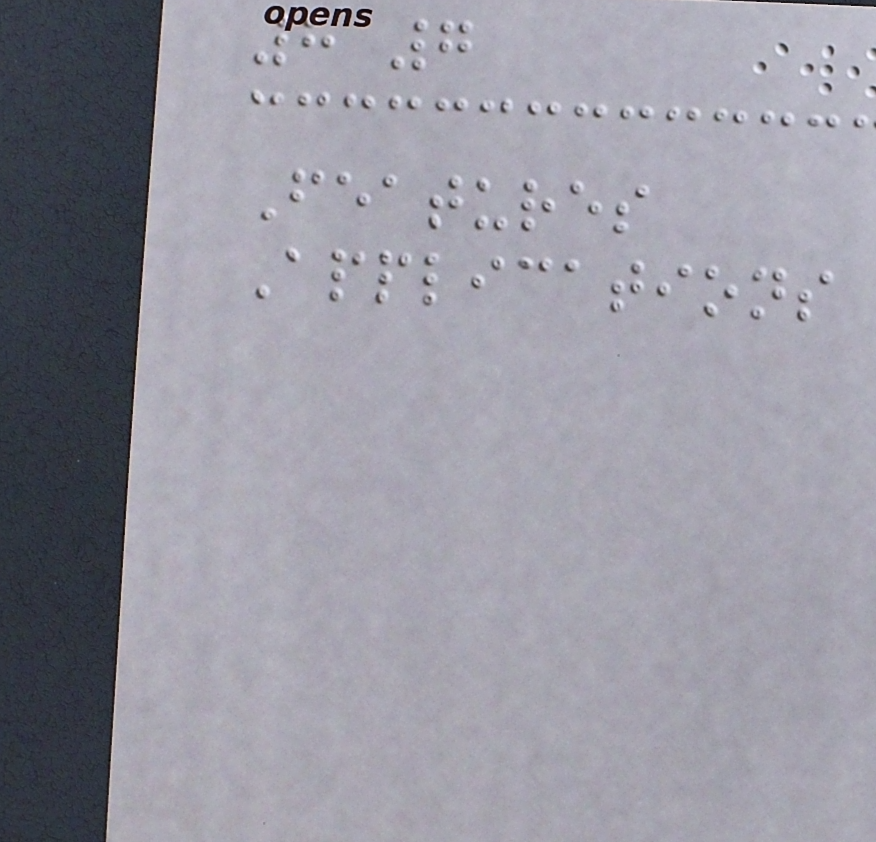8 7
Features
Applications
